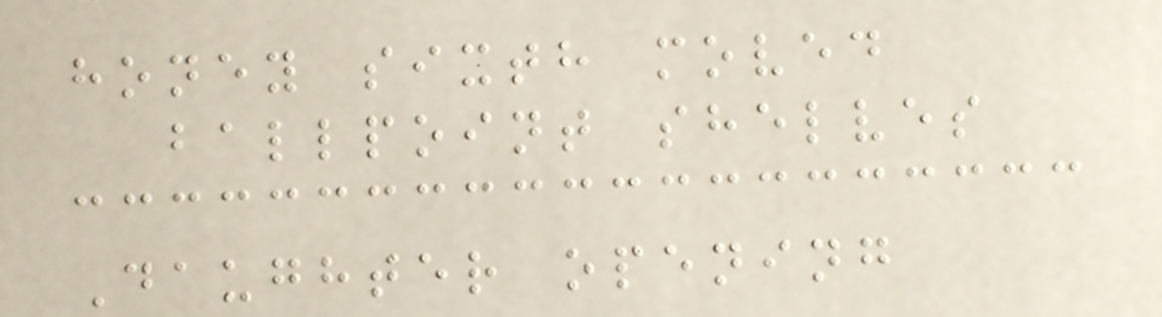honey sixth moved
ballpoint shelves
Daughter opening
